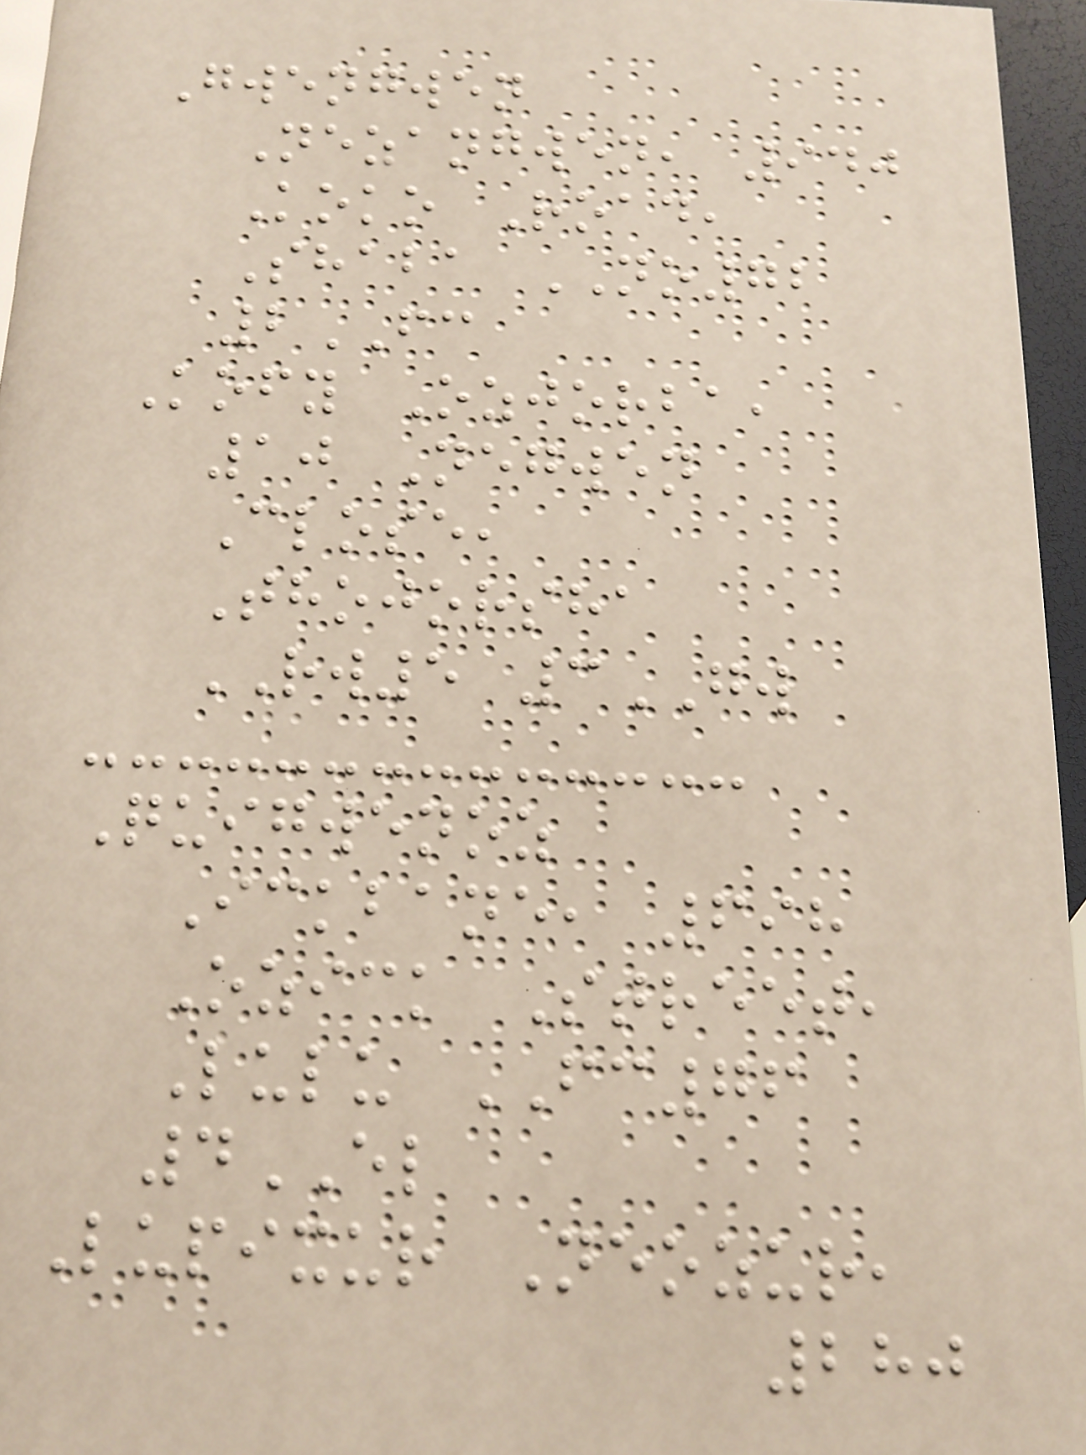Gwengwen
Nezangwen, 940
Koko Road,
Shaba NO72
2FC
Kofy Ozjorba,
10 Negwen
Close,
Thojorsha
RW5 3GW
Quigwenoz
Ickbane, 698
Ozick Street,
Lulu FC76
4EL
Lupixur Neozur,
280
